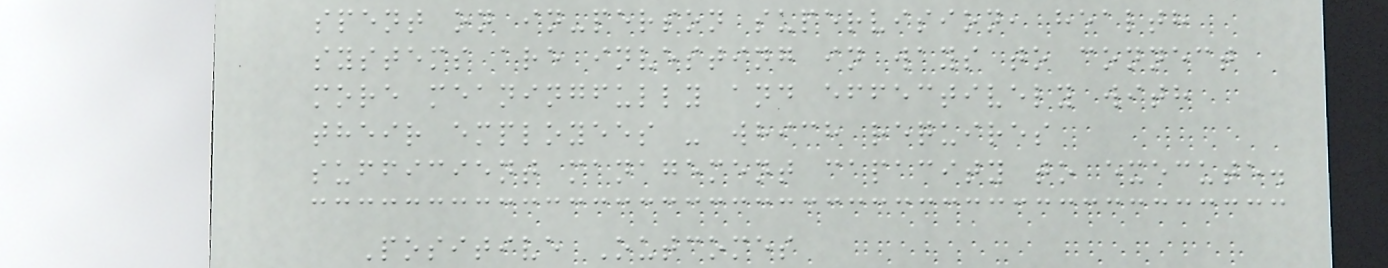spent on in-person supervision, health
systems are investing in ways to connect
more meaningfully and effectively with
their employees - which requires
sufficient management capacity to execute.
Positive Outcomes
